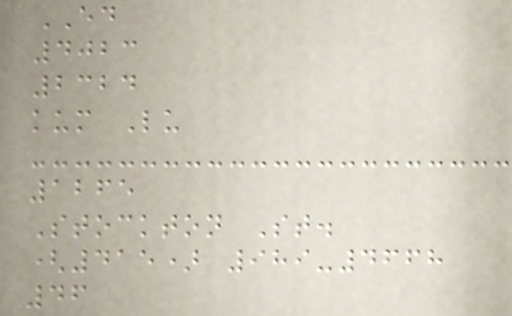ED
4023
2324
kum Lu
1265
Stockton St.
(415) 989-4668
46
